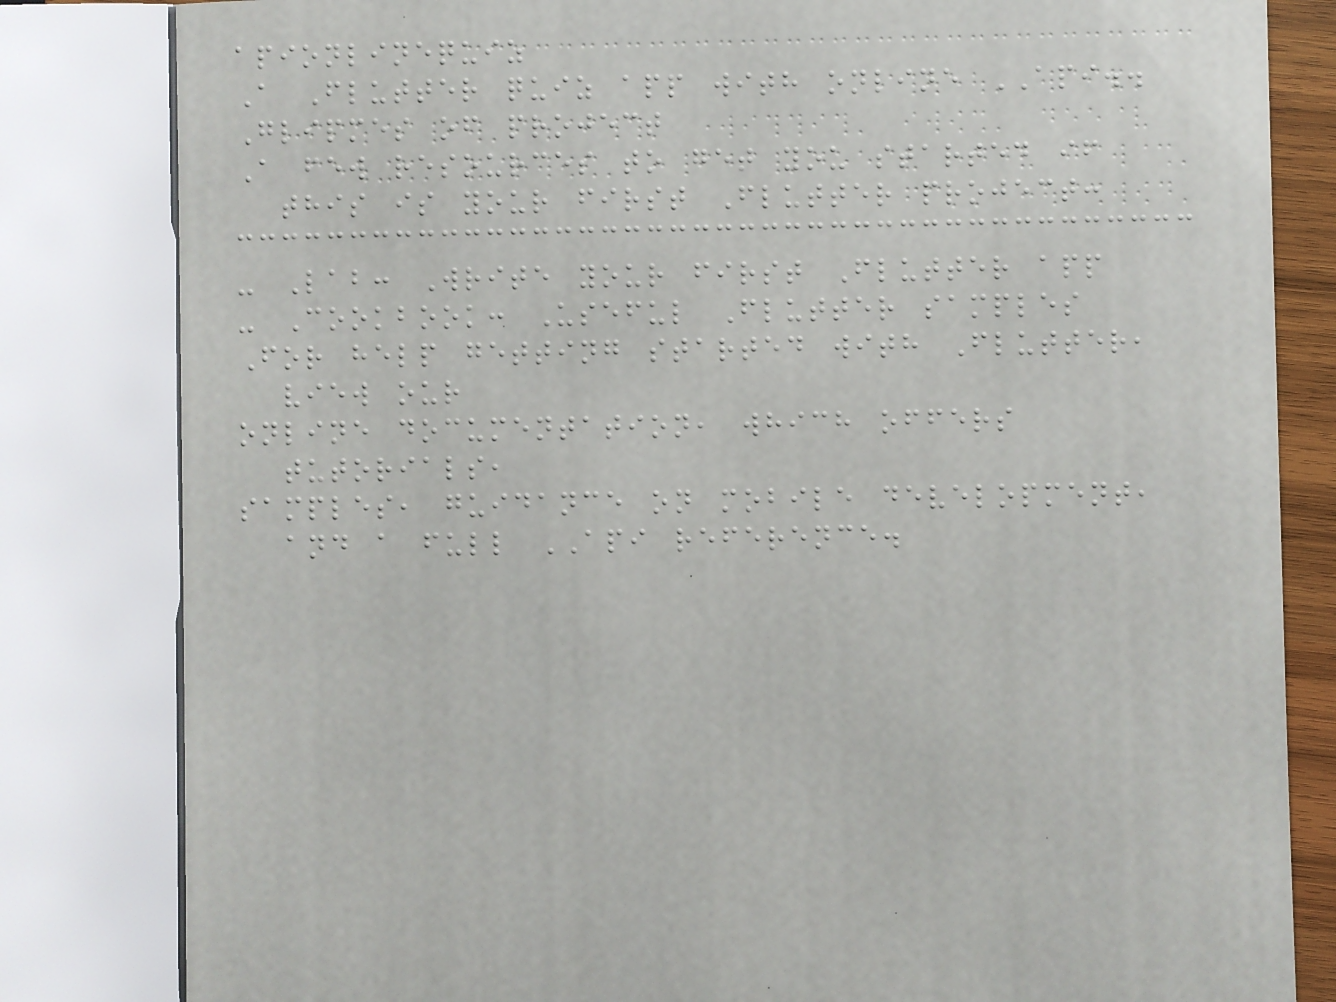apionlinequiz
A Flutter quiz app with online API..
Glipmes of project
A few resources to get you started if
this is your first Flutter project:
- Lab: Write your first Flutter app
- Cookbook: Useful Flutter samples
For help getting started with Flutter,
view our
online documentation, which offers
tutorials,
samples, guidance on mobile development,
and a full API reference.
